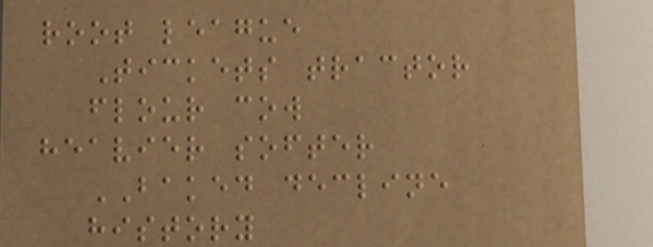root league
Tickets tractor
flour cow
heavier softer
BAKED decline
history
